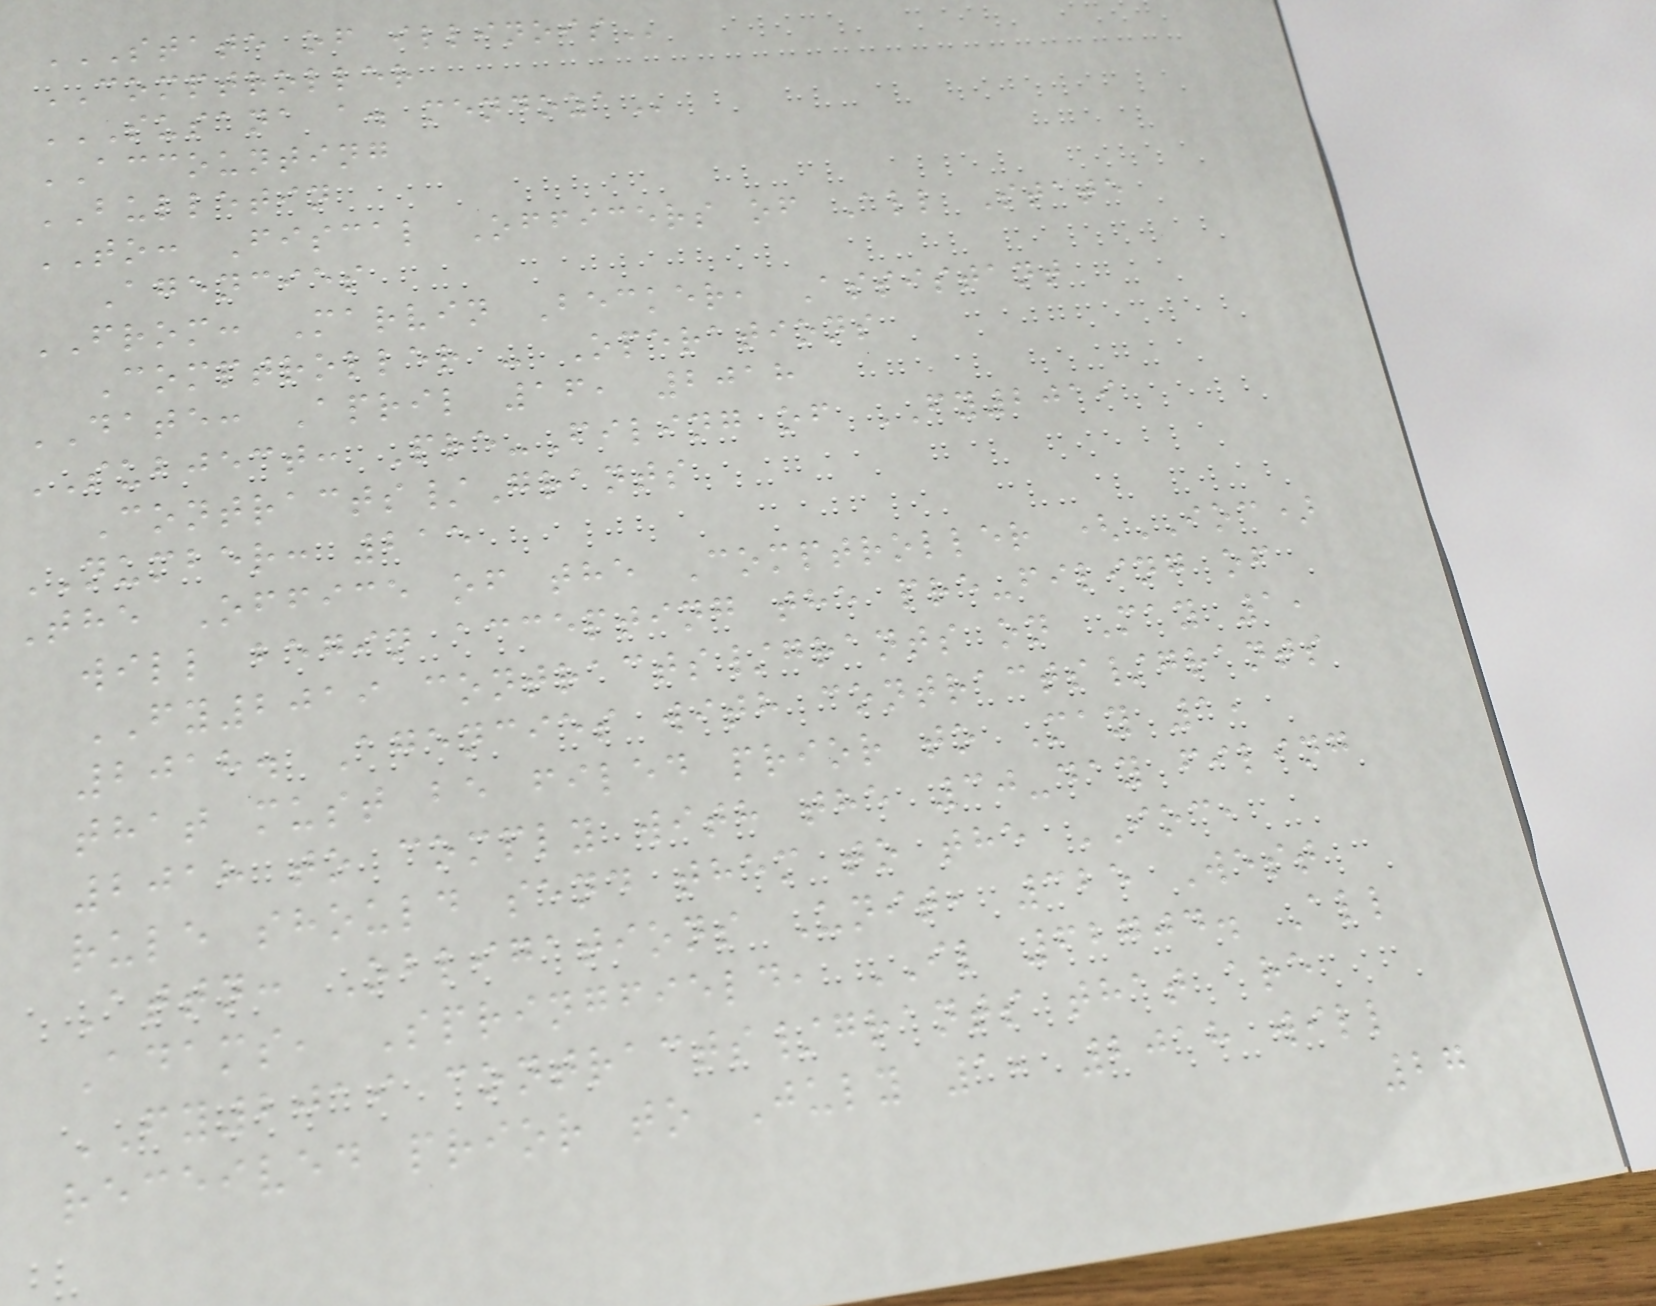STATE OF ILLINOIS
COMPTROLLER
SUSANA A. MENDOZA
ACCOUNTING
BULLETIN
TO: Fiscal Officers of All State
Agencies
FROM: Marvin Becker, Assistant
Comptroller - Operations
DATE: April 16, 2018
SUBJECT: Pre-Filing of FY2019
Contracts/Grants
NUMBER: 215
The Office of the Comptroller (IOC)
will begin accepting the pre-filing of
FY2019 contracts/grants on May 1,
2018. Agencies with contracts/grants
that must be filed prior to May 1,
2018 to comply with the 30-day filing
rule should send them to the IOC,
Attn: Obligations Unit, 325 West
Adams, Springfield, IL 62704. All
FY2019 contracts/grants that are
received prior to July 1, 2018 will
27
